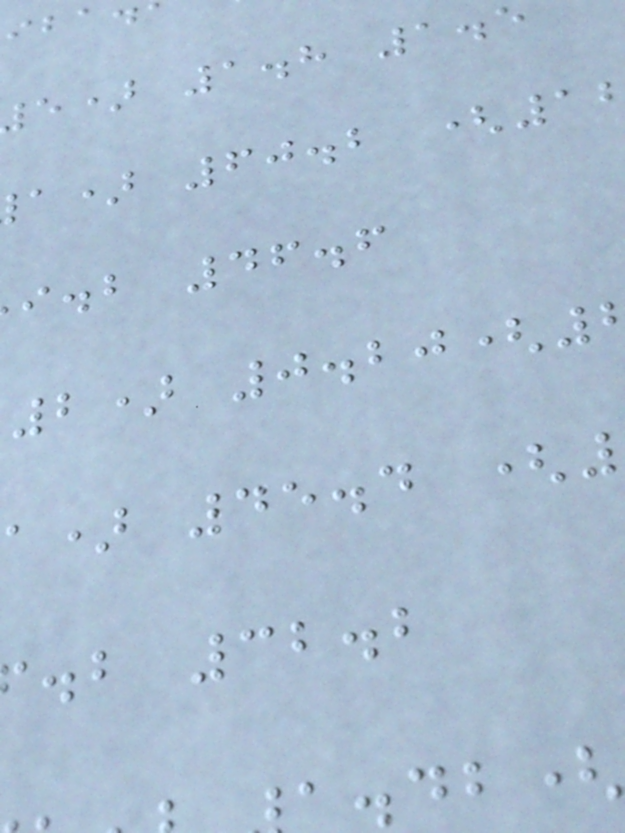e) 1.8 1.5
a) 60.2 (1
i.b 46.6
2) 0.20(
a) 45.4 (
.b 32.2
